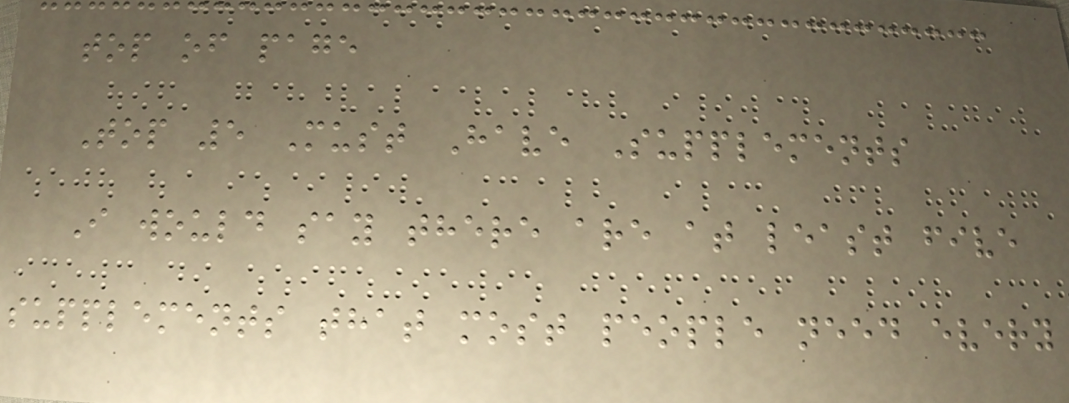top of page
Top 5 Must Have Supplements
I would say there are at least five
supplements that most people need every
